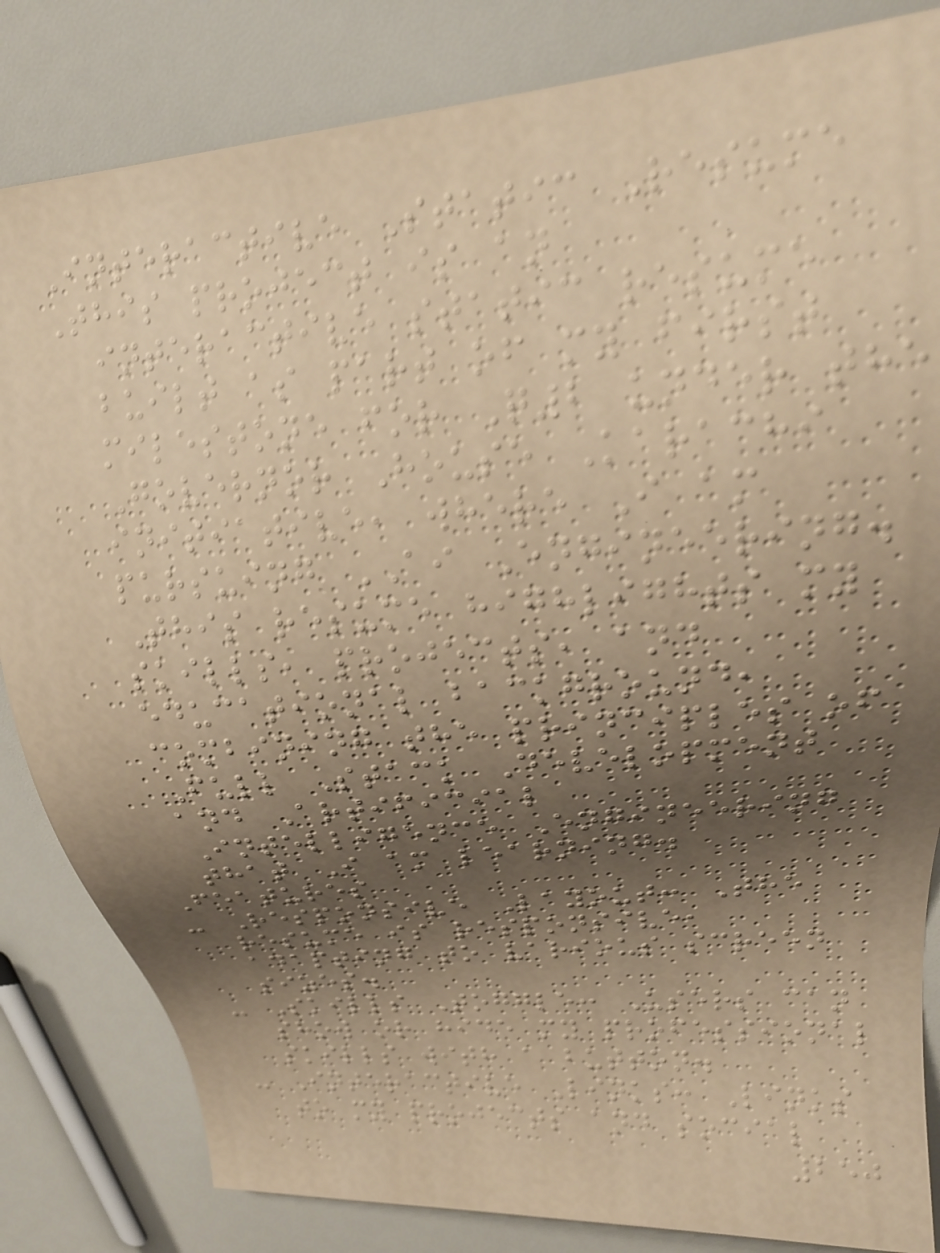Interactive Static Resume
This project is an
interactive static resume
built as part of my first
milestone for Q2 under the
Governor House Karachi
initiative, where I am
pursuing AI Engineering.
This resume highlights my
skills, projects, and
educational background,
combining the principles of
Full Stack Development
and Artificial
Intelligence Engineering
that I am learning.
Features
- Responsive Layout: The
resume is responsive,
adapting to various screen
sizes.
- Skills Toggle: Users can
show or hide my professional
skills with a button.
- Interactive Links: Links
to my projects and social
250
